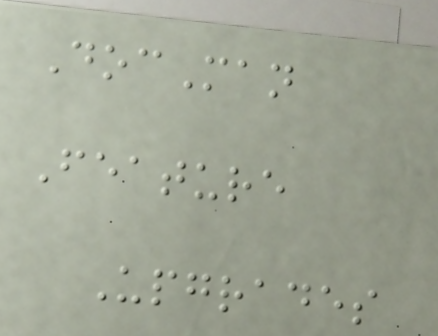DocMan
Feature
Upgrades
